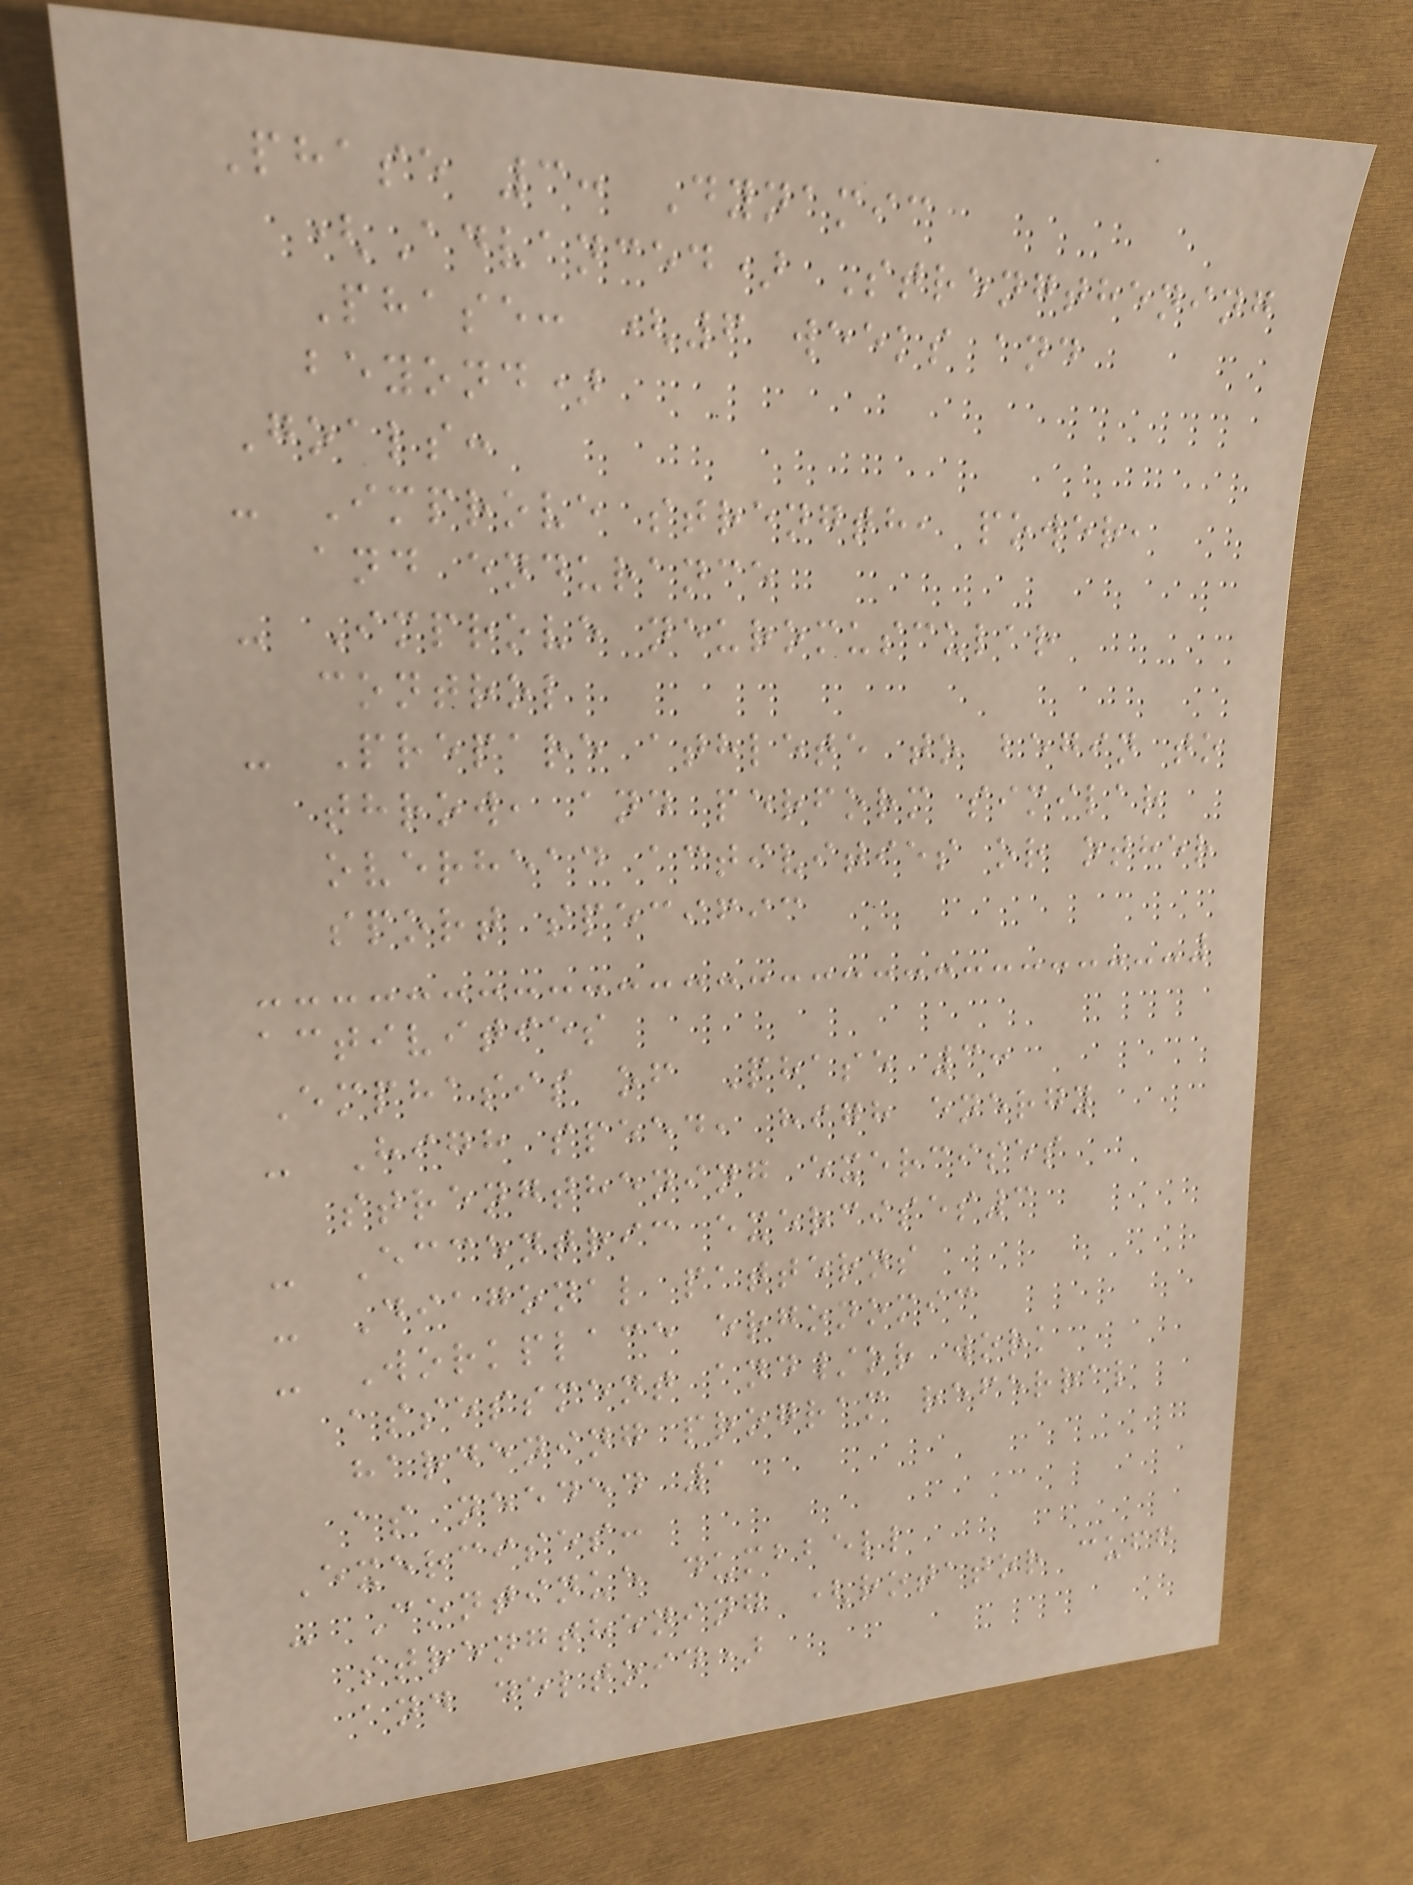Phase 3: Dynamic
(Advanced) Strengthening
Phase: (6 weeks and
beyond)
Goals:
- Improve strength, power,
and endurance
- Improve neuromuscular
control
- Prepare athlete to begin to
throw, and perform similar
overhead activities or other
sport specific
activities
Emphasis of Phase 3:
- High speed, high energy
strengthening exercises
- Eccentric exercises3
- Diagonal patterns
- Workplace ergonomic
assessment and/or work
hardening program referral
as needed 1
Exercises:
- Continue dumbbell
strengthening (rotator cuff
and deltoid)
